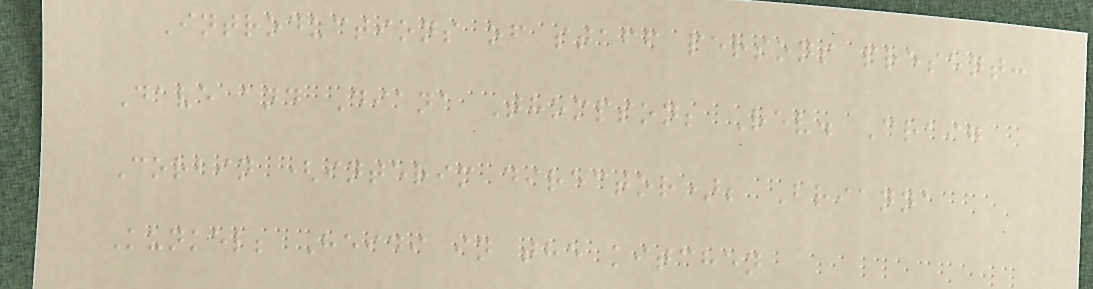Introductions of staff persons present:
Dave and Diana Thompson; Rev. Craig
Corbin (interim director); Brianna
Kunkel; Heidi in the kitchen
